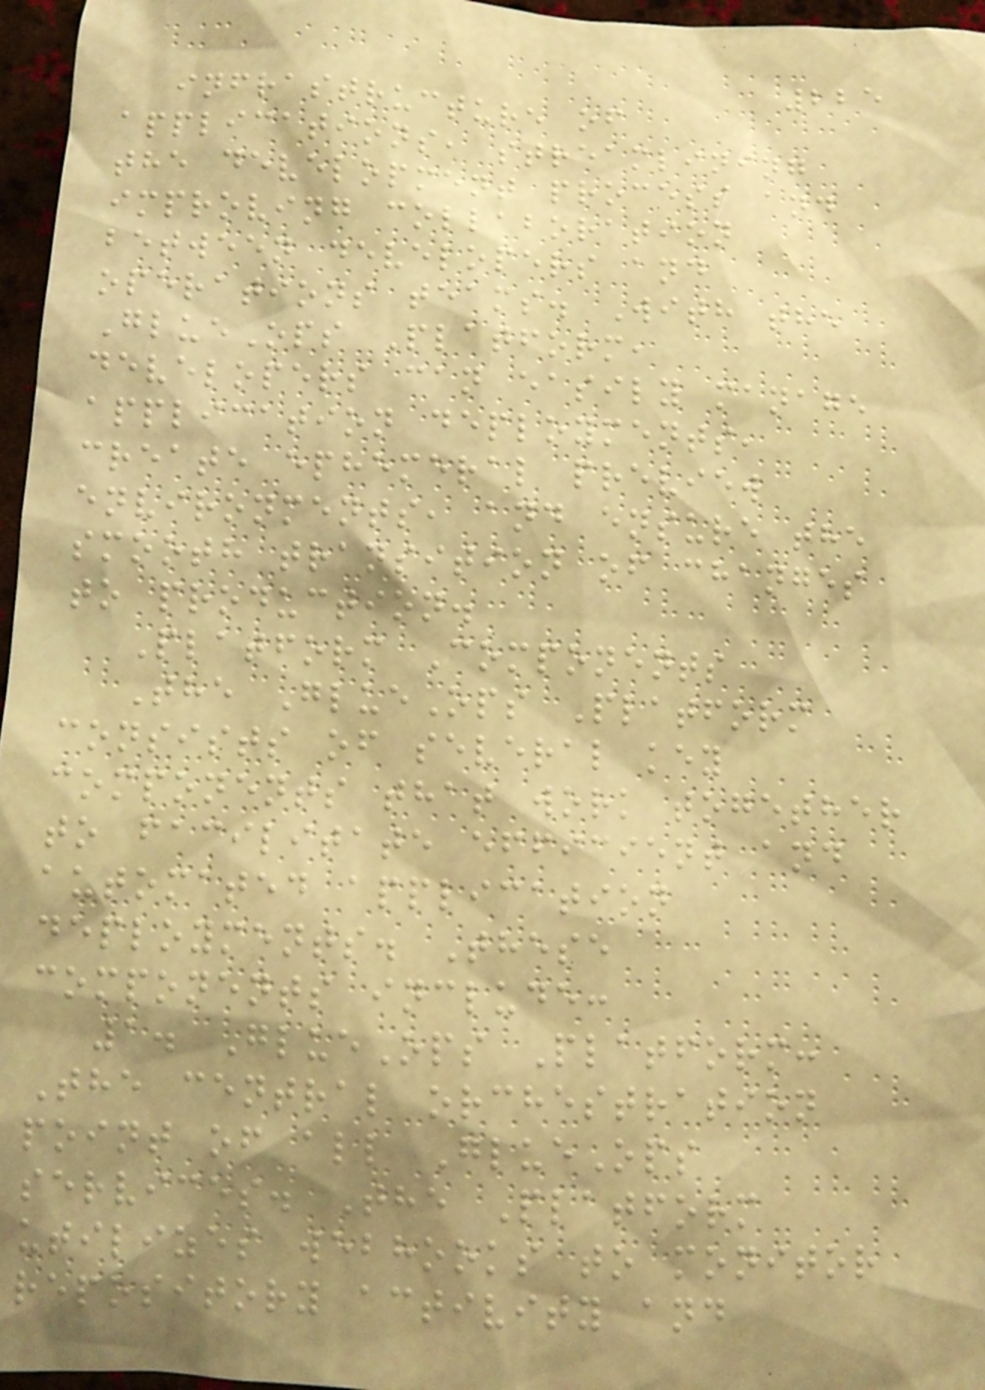225
infrastructure of
applications, streamlining
the development process and
improving collaboration
between developers and
operations teams. With the
GlueOps Platform,
developers can easily manage
application deployments,
create ephemeral preview
environments, and ensure the
smooth transition of changes
to production.
Platform Components
The GlueOps Platform
consists of several key
components that work together
to facilitate efficient and
automated application
deployments. These
components include:
1. GlueOps Platform:
The central orchestration
point of all GlueOps
services. The Platform
utilizes webhooks to monitor
repository activity and
